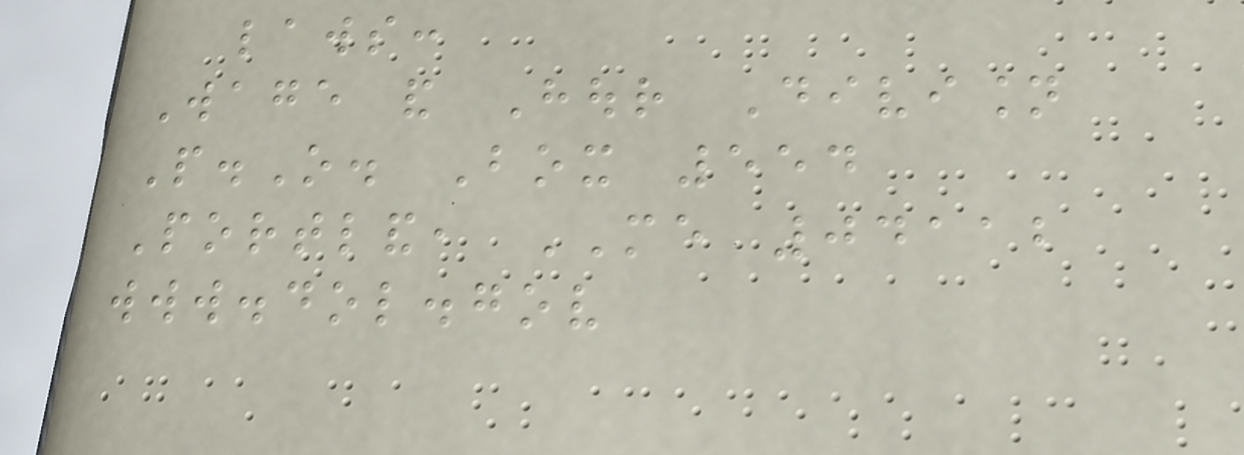laws:
Wage and Hour Division
P.O. Box 554
Portland, ME 04112
www.dol.gov
